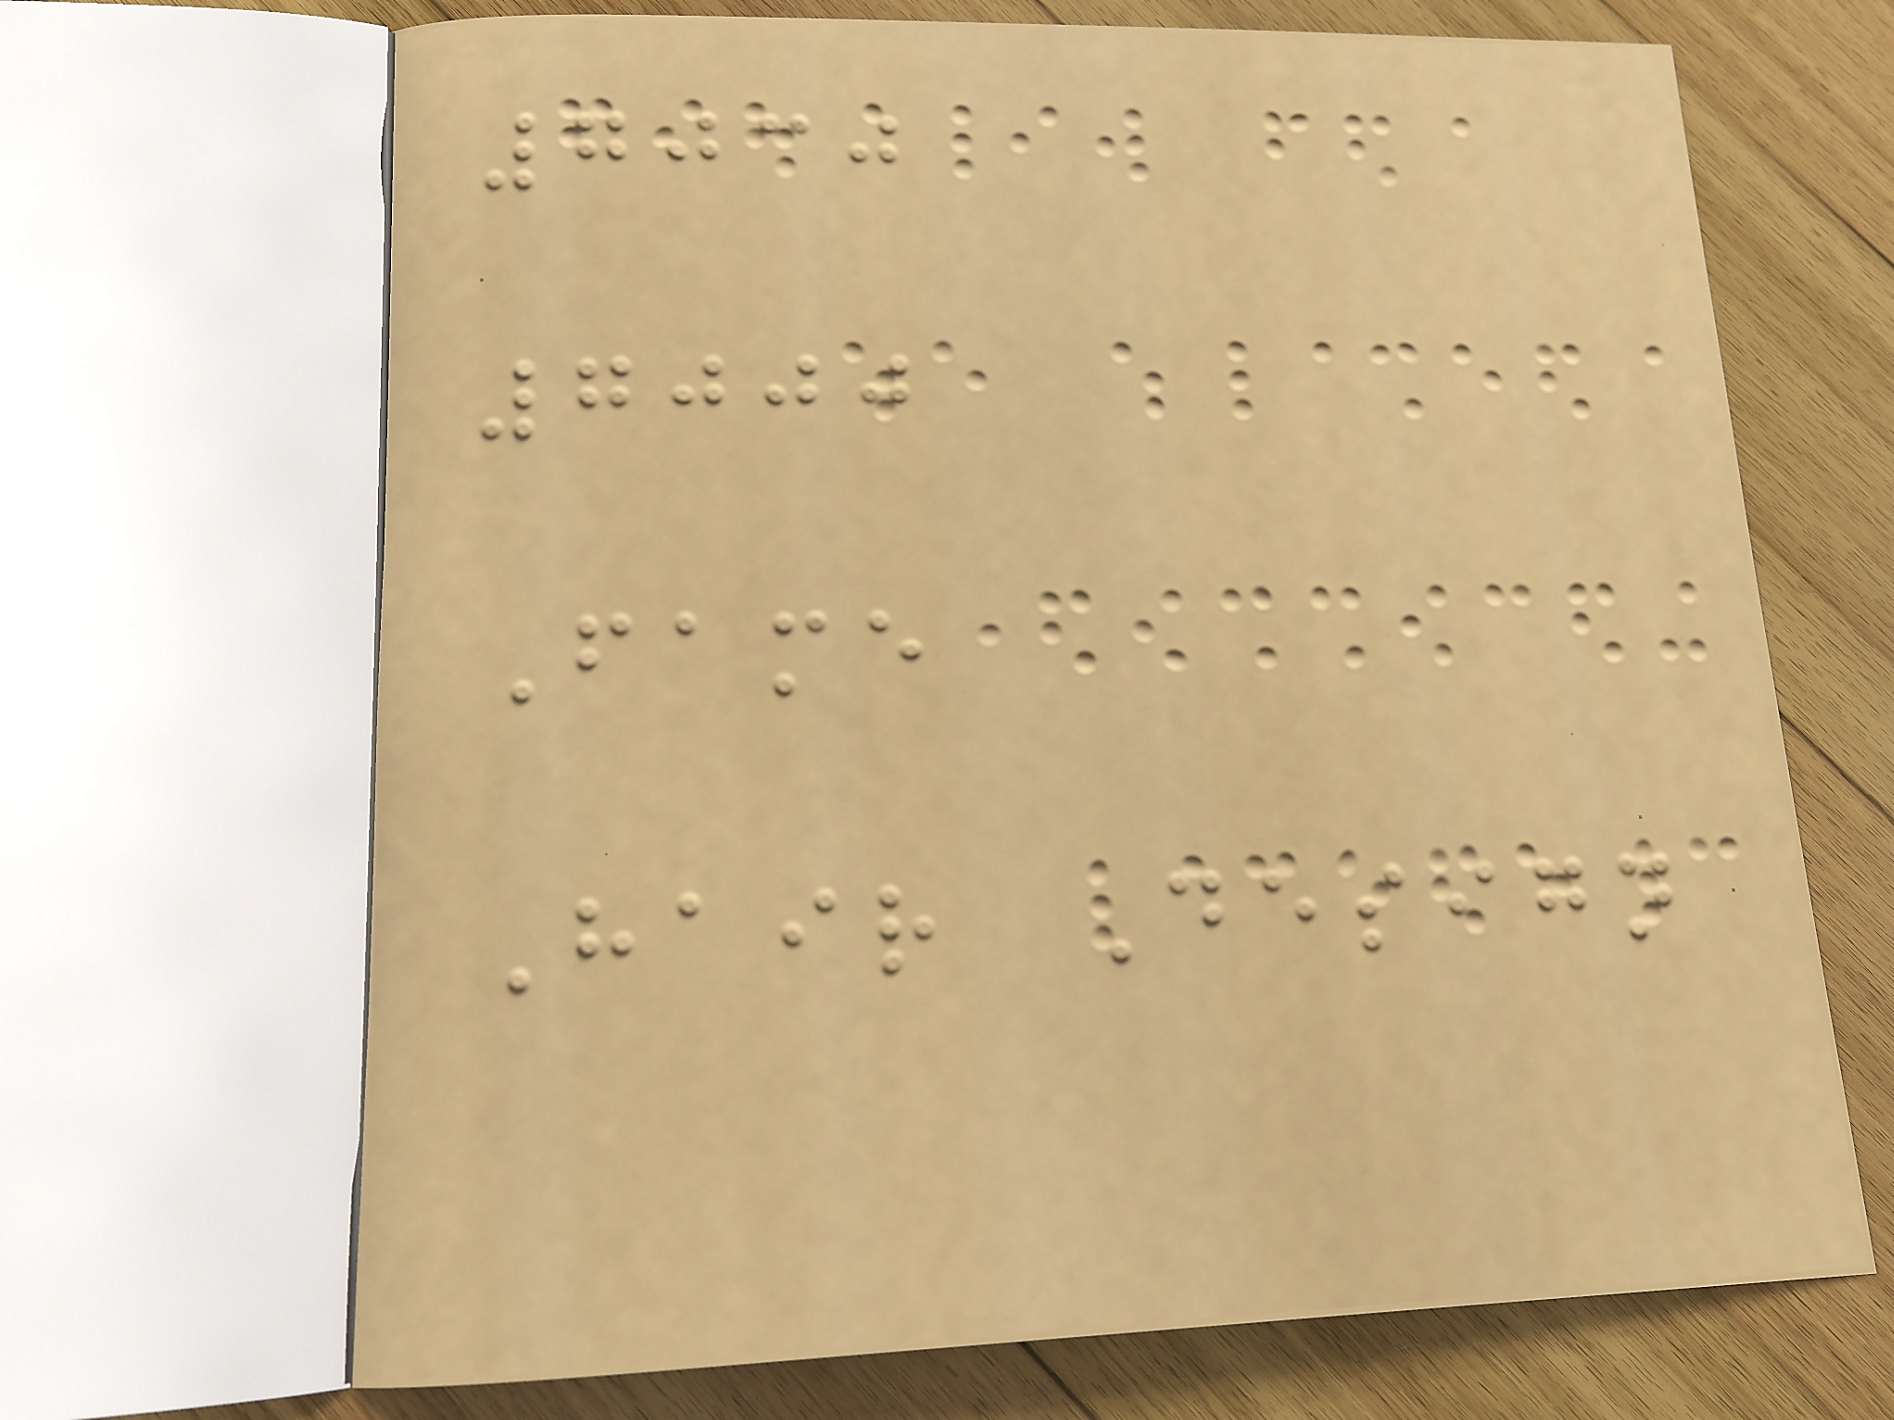7030
7000
Fame
Hair Design
